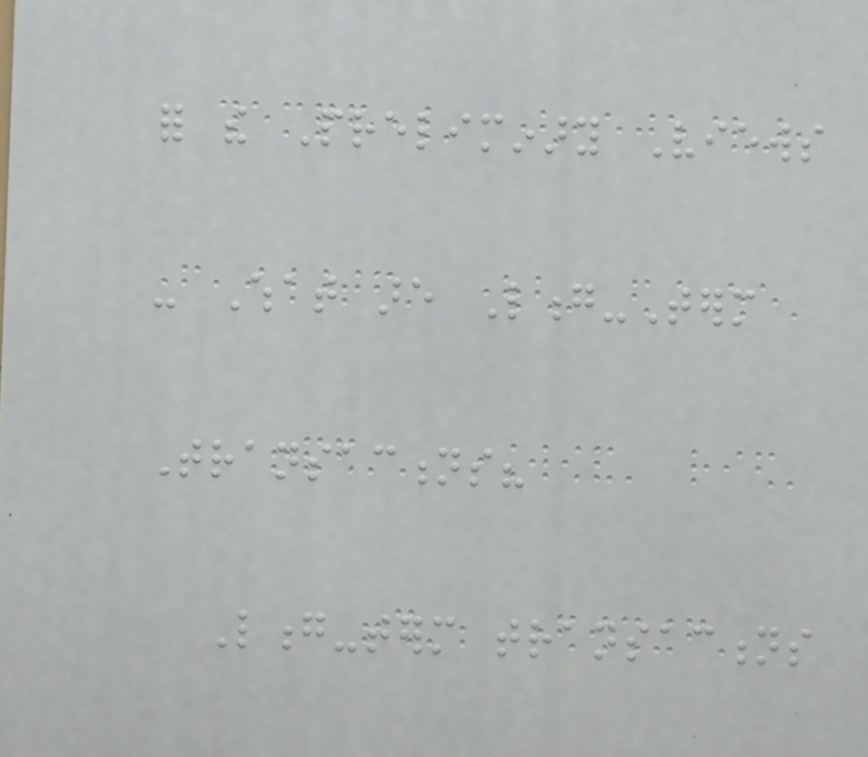for the Preliminary Views
- What are Long-Term
Transactions?
Long-term transactions
